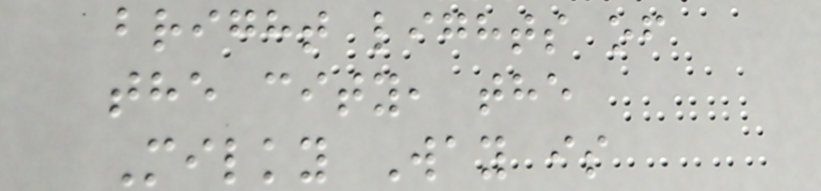bright lights of
the city, the
Milky Way is
